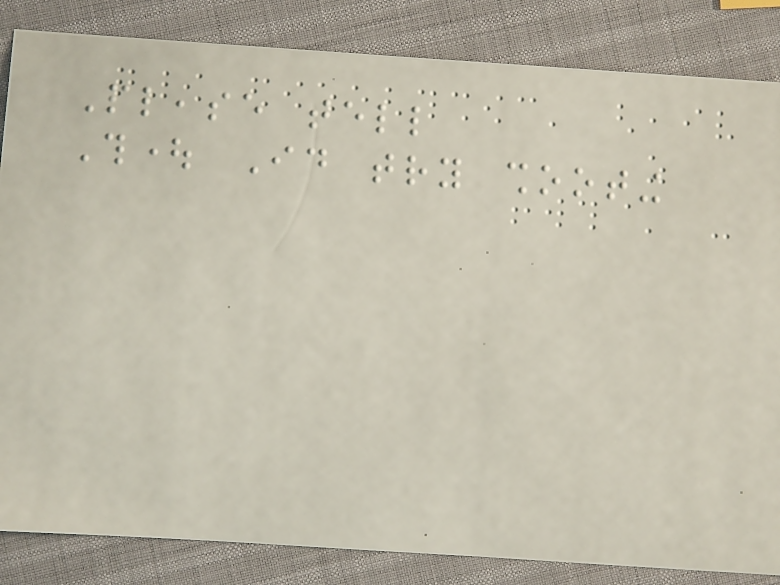Please tell
Thought Id try shooting
